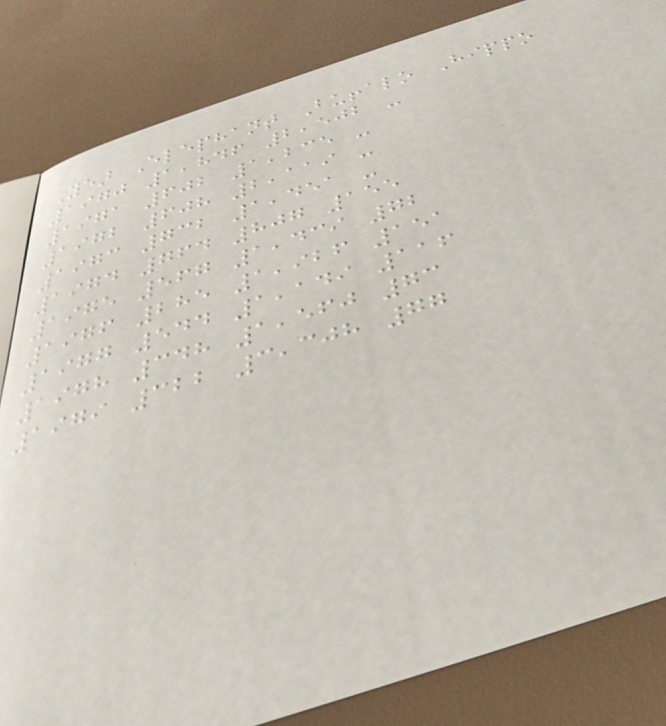Year Elephant Buffalo Hippo
1970 1,846 2,502 -
1971 602 1,235 -
1972 608 2,119 -
1973 732 1,451 -
1974 764 807 155
1975 567 1,439 72
1976 285 1,926 151
1977 544 1,149 116
1978 348 1,560 73
1979 322 3,308 77
